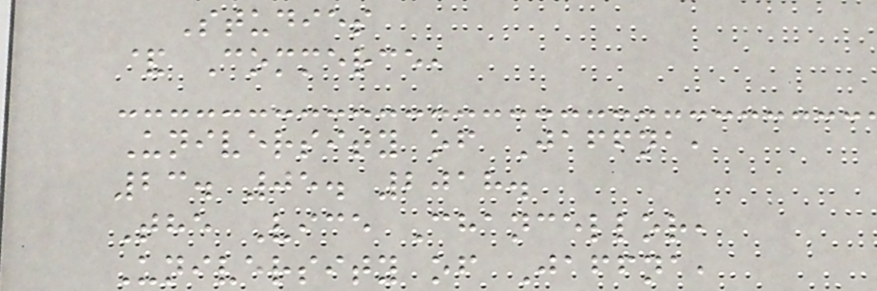Studies
& Commerce,
University of Jaffna,
23. 05. 2018.
The Vice Chancellor,
University of Jaffna,
